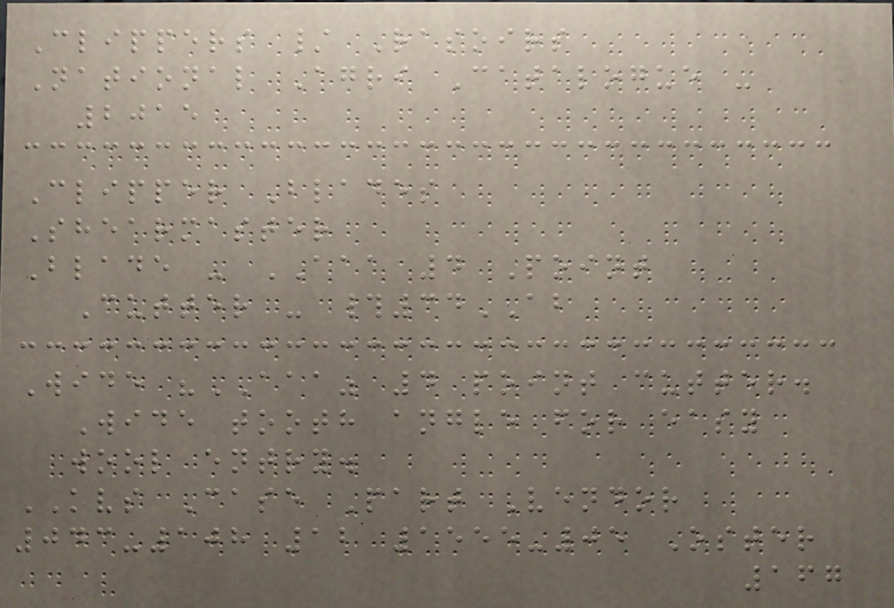Clippers / Rasoirs
National Agri Catalogue -
2015
Clipper Blades
Shearmaster
Blade - AAA 4 Point
Cutter - #34AB
Wide "AAA" 4 point cutter.
Wide tooth angle for easy
wool entry.
KVS Case Part Vendor
043-108 12 1555-05 Oster
167
